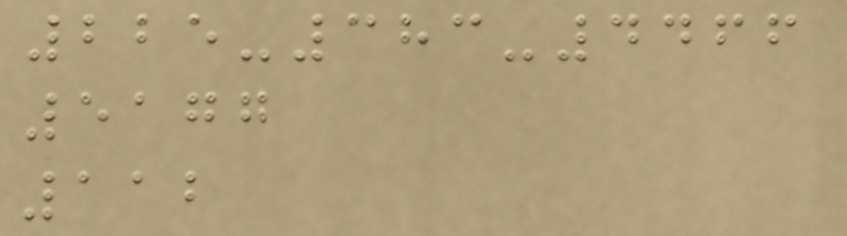225-383-4466
5177
112
